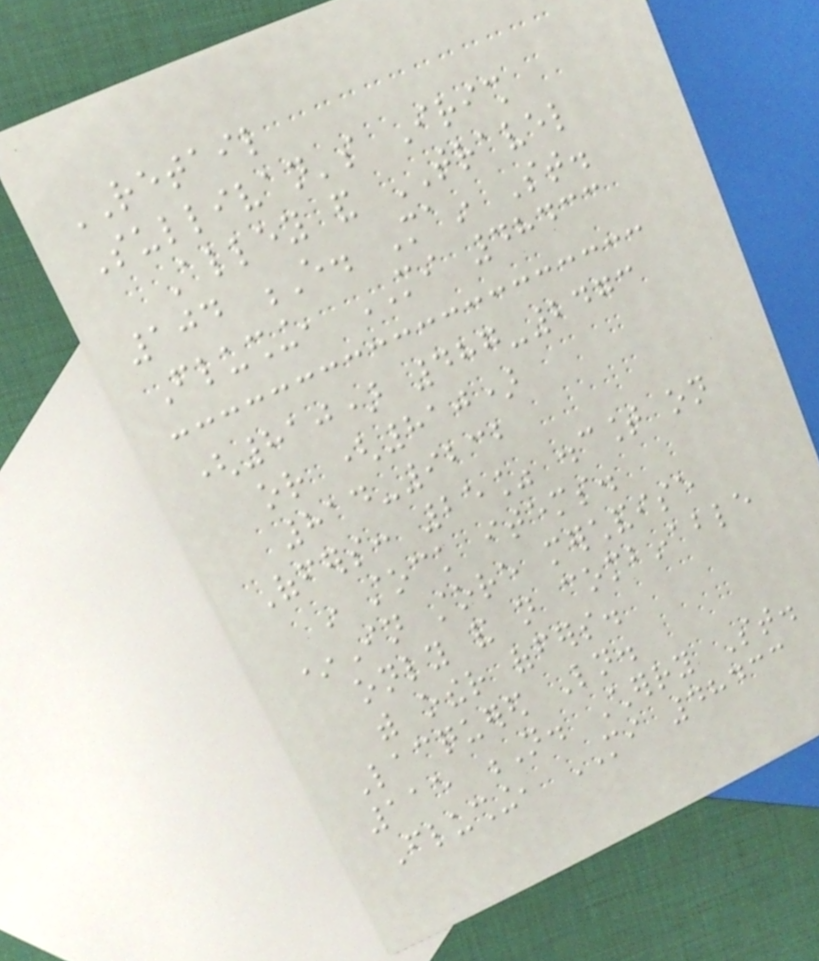RETAIL
Sullivan's Irish
Alley and TRAVEL
104 E. Main St.
Flushing, MI 48433
(810) 487-2473
or (810)
814-9232
Offers: 25% discount on
in stock items.
*In store merchandise
only and not combinable
with other offers.
Lacquered Ln.
115 N. Cherry St.
Flushing, MI 48433
